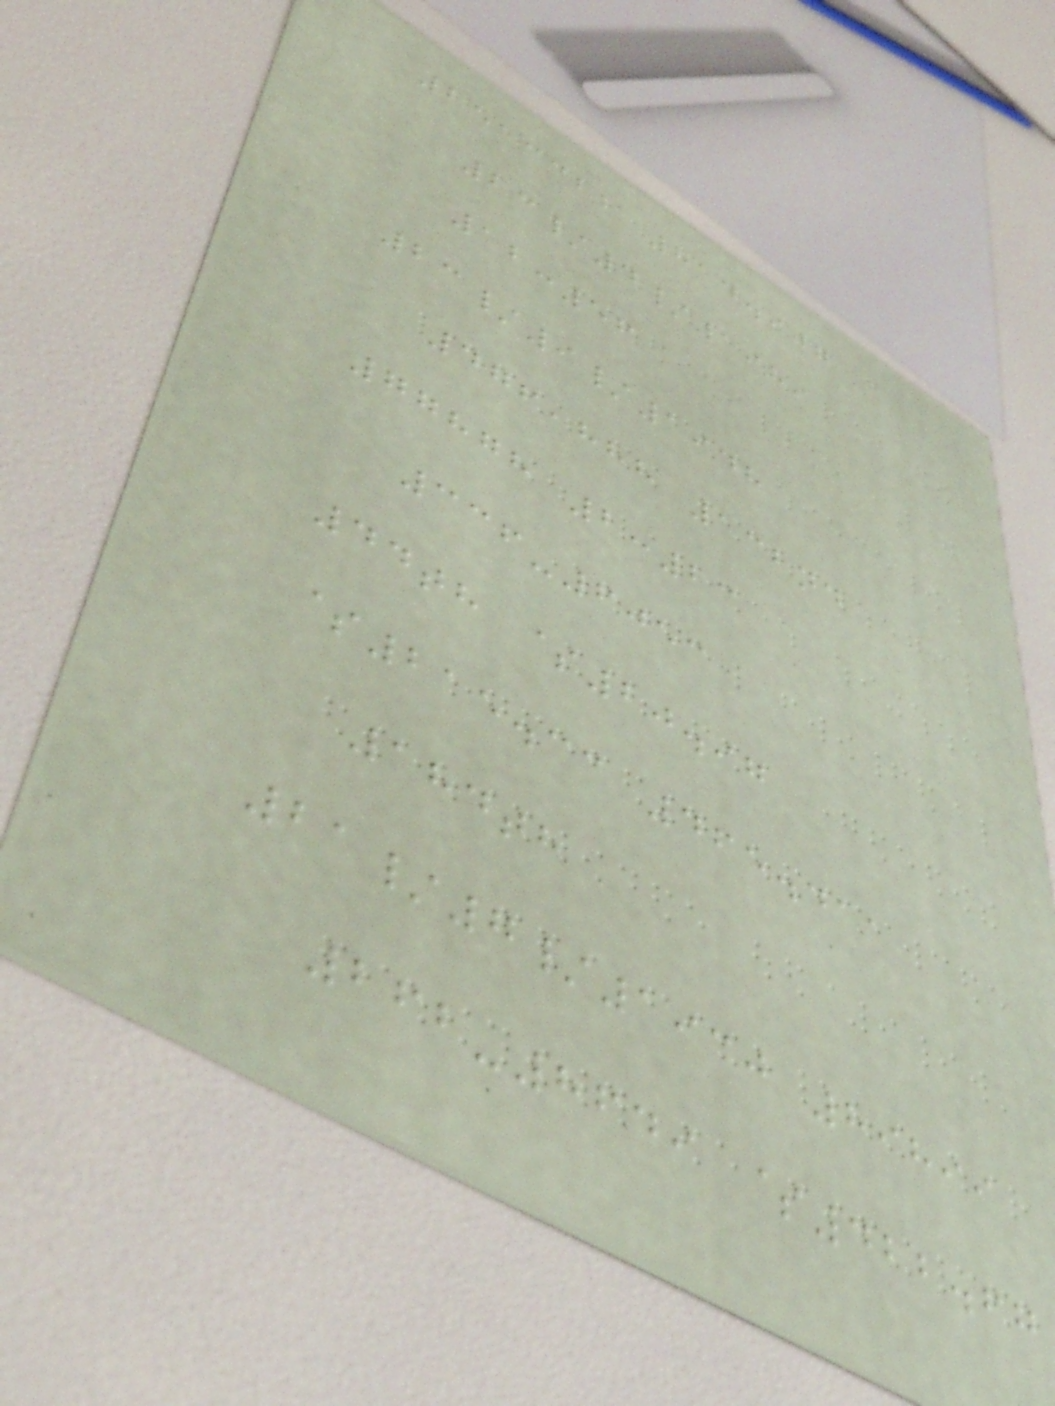2513322 814.907
23/4/1989
12:56
23/9/1948
476,888 132nd
77878 2:23
336-6053
44th $20.97
$215.33 465.411
184th
21/7/1930 89899
262-8649 $422.67
